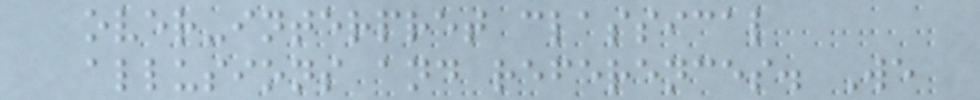over-interpret classical
allusions and references. We
